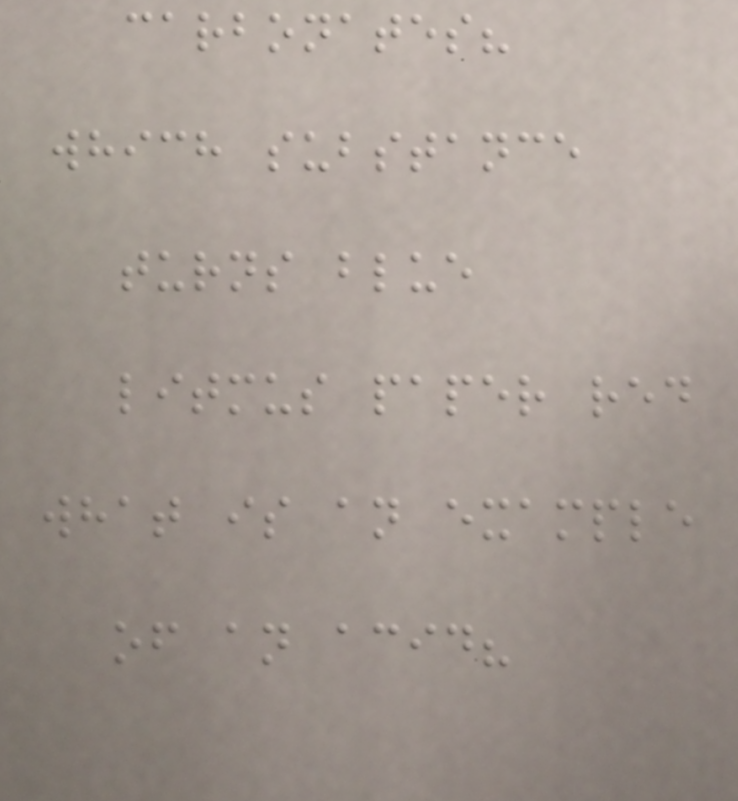carbonates?
which substance
turns blue
litmus paper red
what is an example
of an acid?
